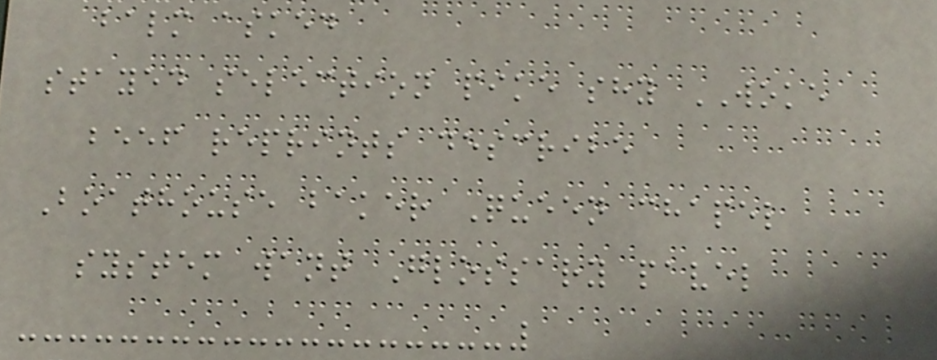balm asked
stayed selection pike shy WOKE
beef reprints describe
Boathouse baker Queen chapel
system want Glossary pavel
